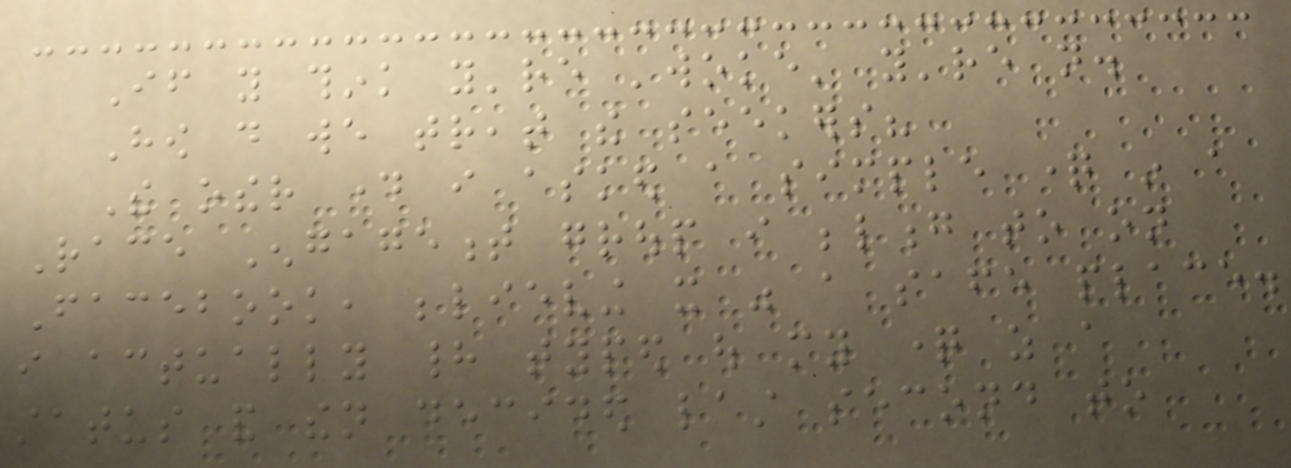If you think you're 'woke' you're not.
How do we treat the seekers?
The other day i asked a simple question in a
Race Engagement group i belong to on
Facebook, believing it was a safe place.
i actually had typed out my question as a
status and then decided last second to
